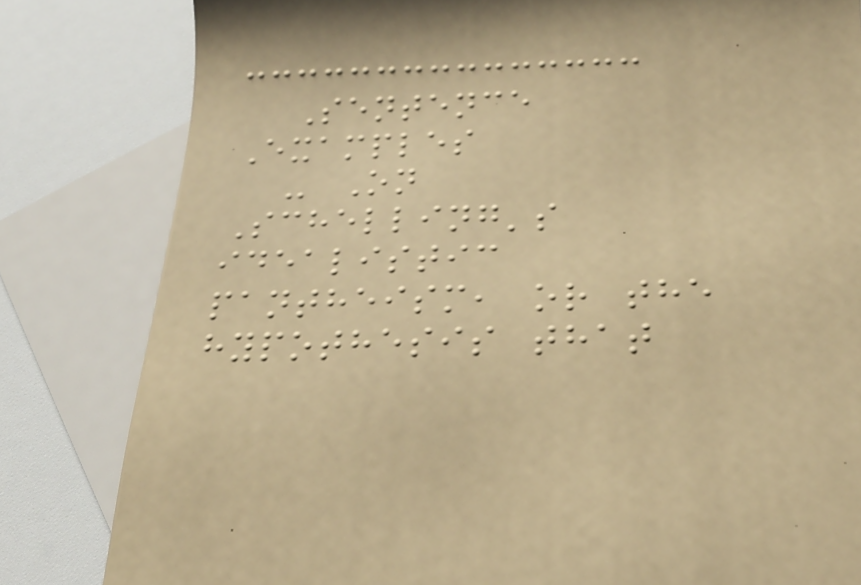Sentence
Examples
- On
Schelling's
idealistic
pantheism, or the
hypothesis that
